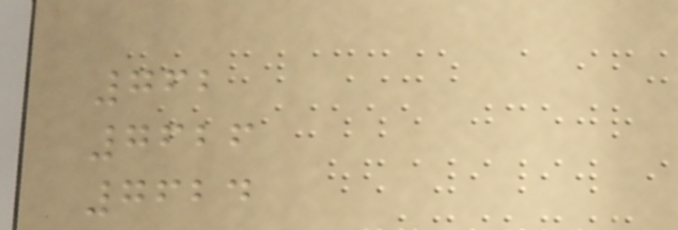762
7626
7624
